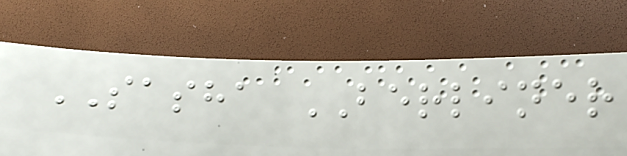SASHA BERLINER
